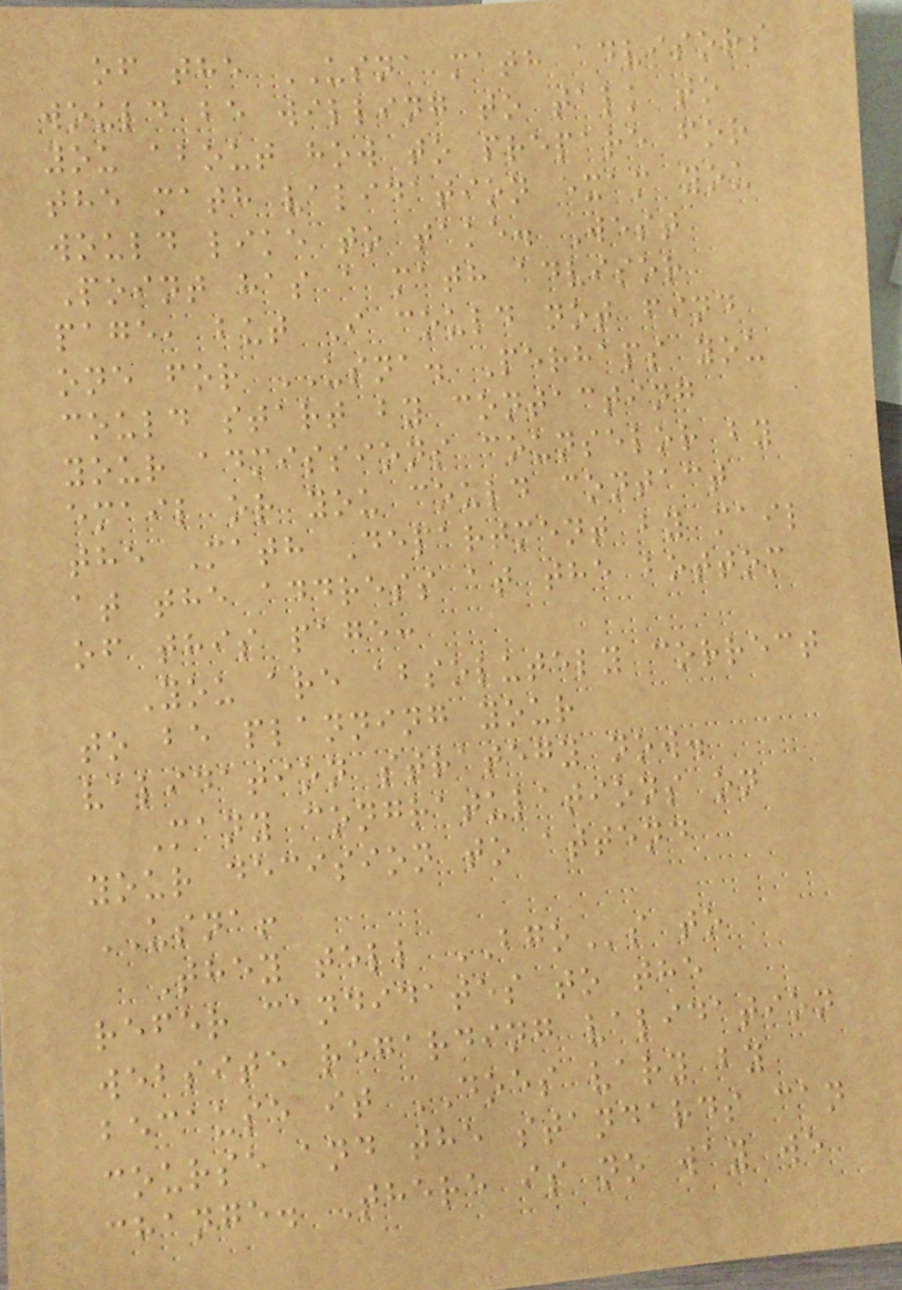of the USNA math advisors
would be willing to talk to
you about how to prepare for
the math validation exam you
would like to take. West
Point has a math advisor
page, but I could not find
one for USNA. Perhaps you
could start by contacting
your admissions counselor by
email or you could contact
the Math Department by mail
at the address at the bottom
of this page:
You are absolutely correct
to be planning your
validation strategy now.
Many congratulations on
your decision to attend
USNA!
They tell BGOs to
refer candidates to the
website regarding validation
because it DOES vary by
course and the standards can
change. There is no way we
